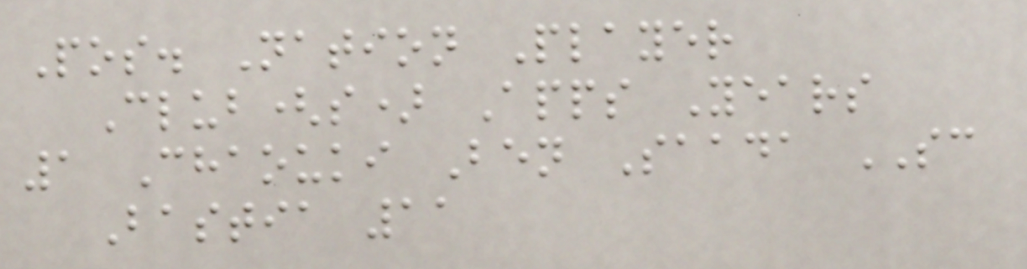Pos. Nation Player
Club(s) Apps Years
1 Chaouki Ben Saada SC
Bastia 11
